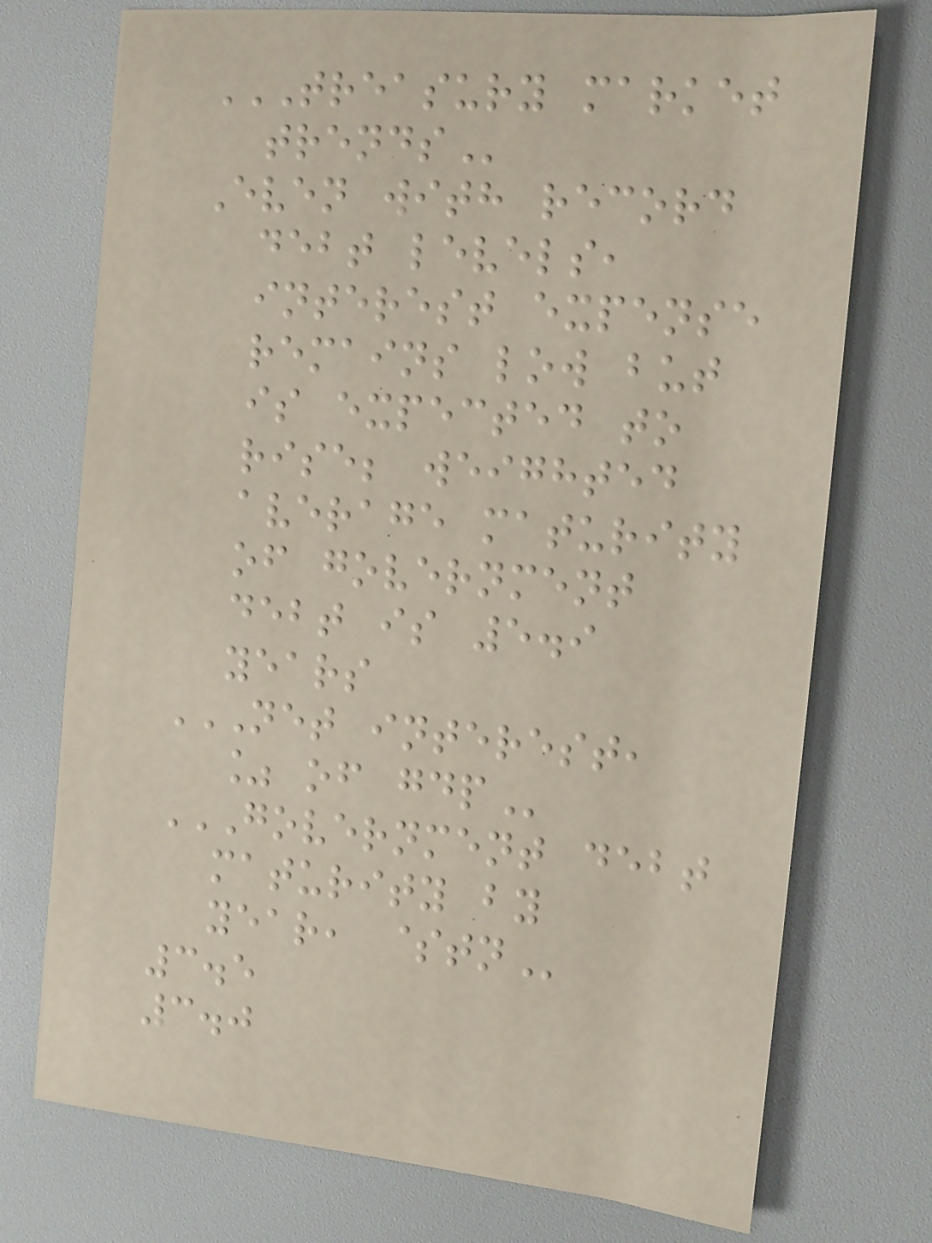TREASURY MARKET
TRENDS
Even with record
debt levels,
interest expense
remains low but
is expected to
rise; weighted
average maturity
of government
debt is 5.9
years
NET INTEREST,
% OF GDP
GOVERNMENT DEBT
MATURITY BY
YEAR, $TN
3.5
3.0
